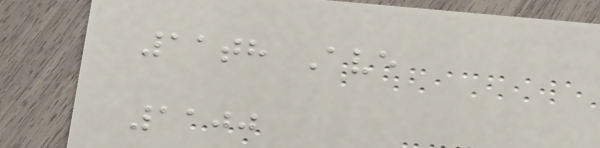11th Ave
1100
